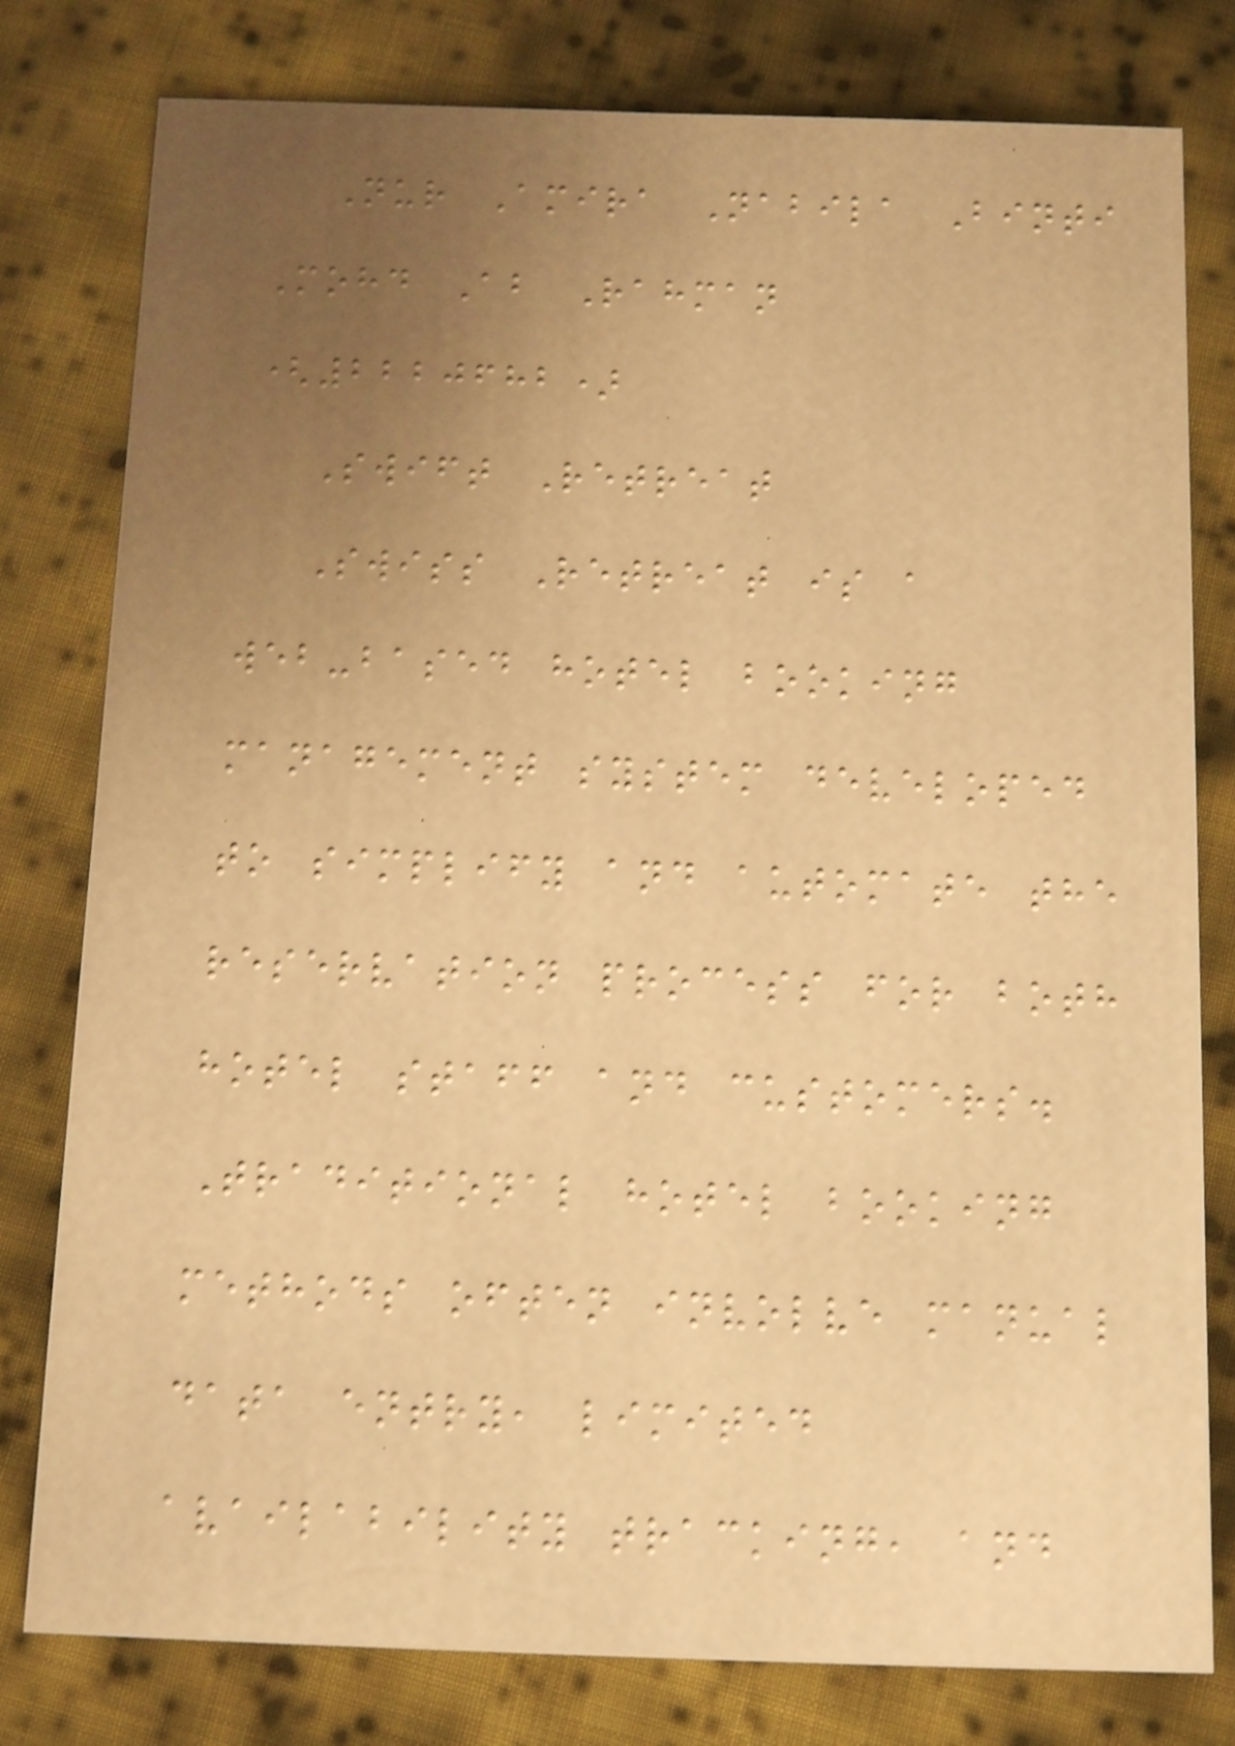Nur Amira Nabila Binti
Mohd Ab Rahman
(2220682)
Swift Retreat
Swiss Retreat is a
web-based hotel booking
management system developed
to simplify and automate the
reservation process for both
hotel staff and customers.
Traditional hotel booking
methods often involve manual
data entry, limited
availability tracking, and
